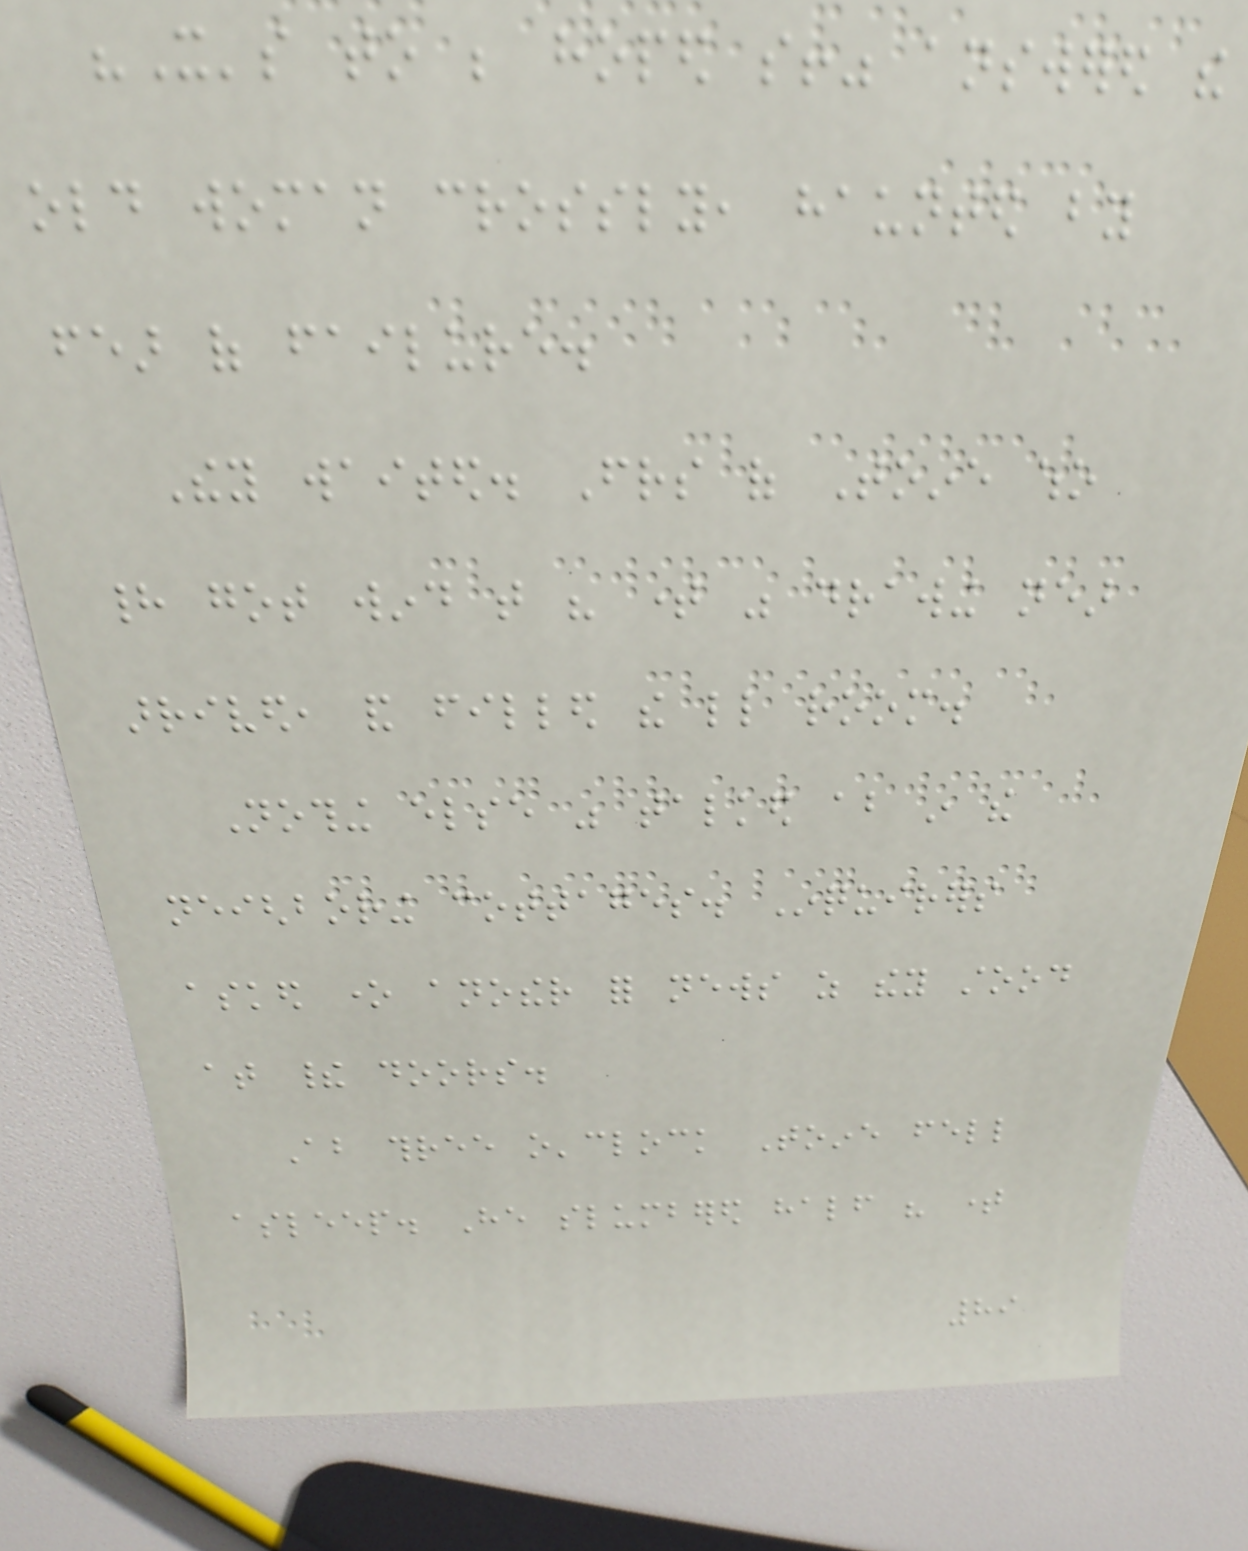"It's to be hoped so!" answered the
old woman crossly, haunted by
fear of failure.
They waited. Friends of Toine who
had got wind that his time was drawing near
arrived, and filled the little room.
Nothing else was talked about in the
neighboring cottages. Inquirers
asked one another for news as they stood
at their doors.
About three o'clock Toine fell
asleep. He slumbered half his time
89
